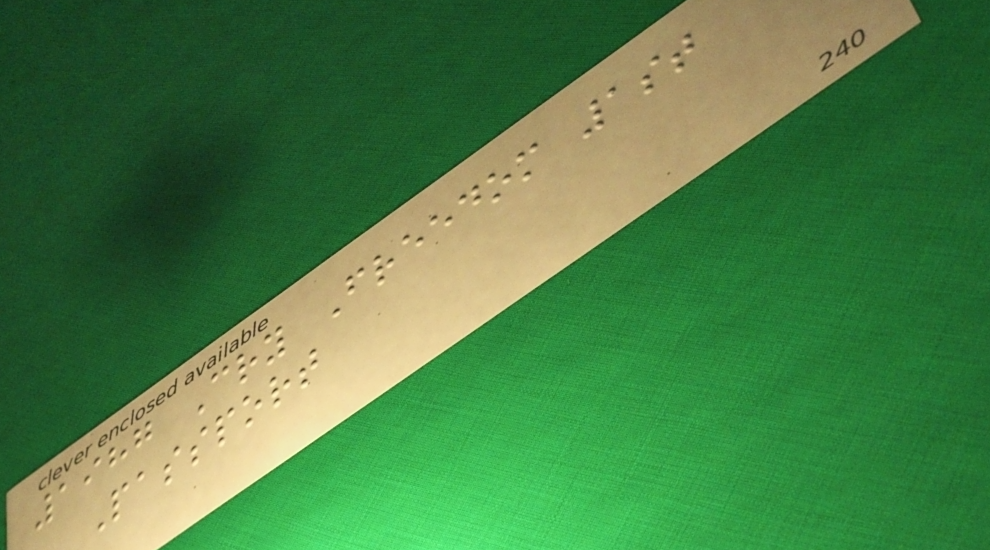1987 Cry Freedom 1st
Passport
